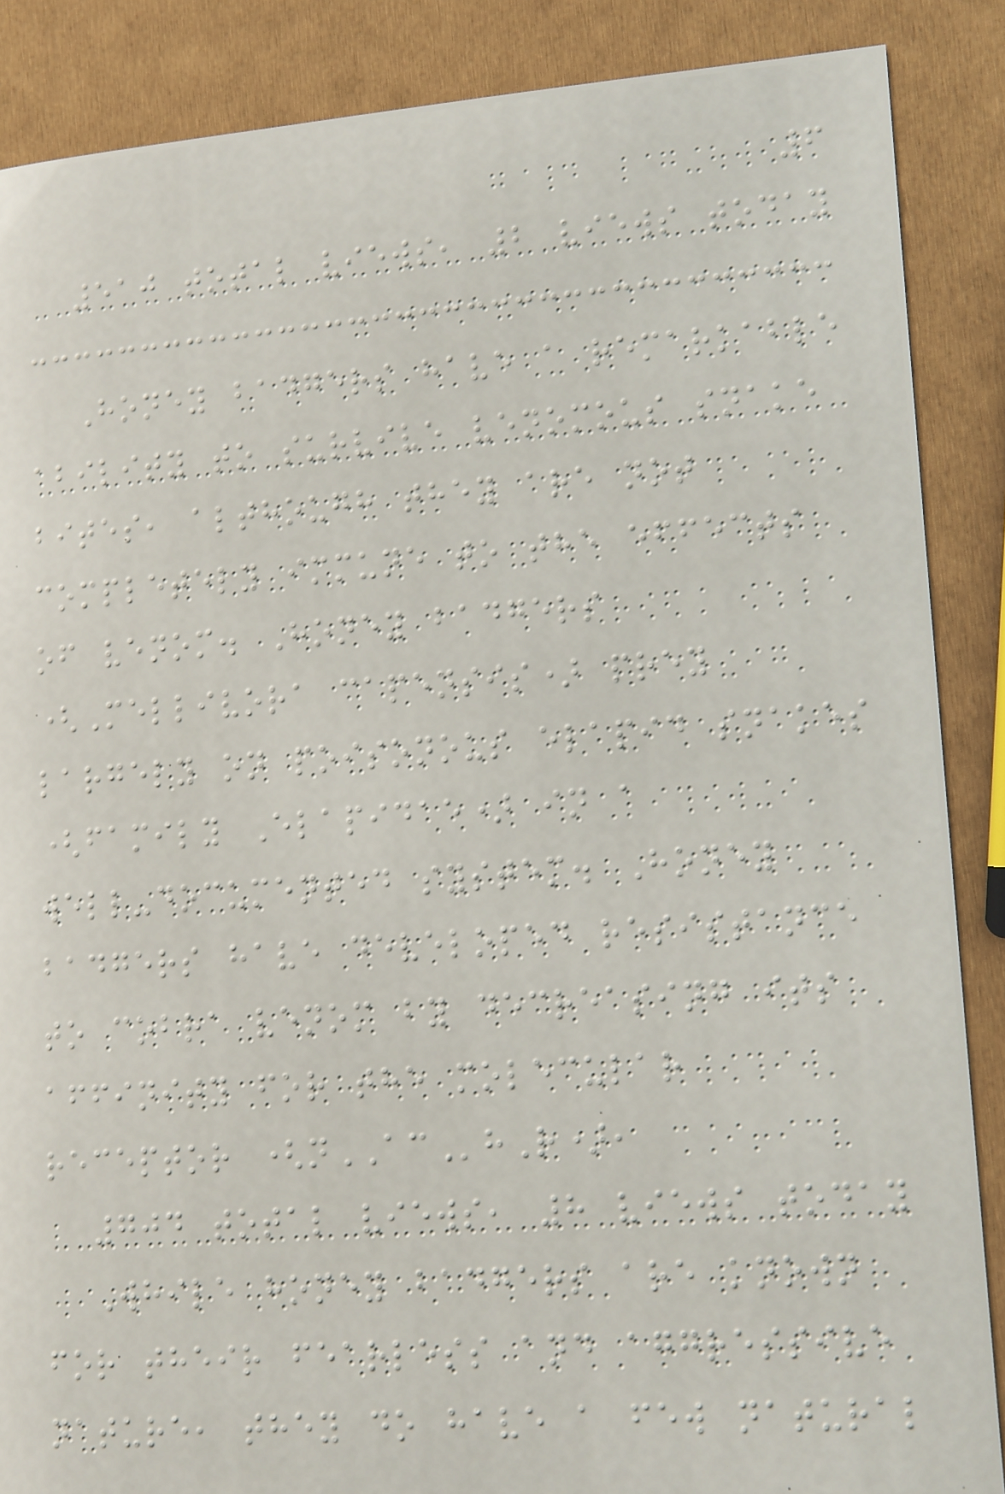6
510 total views, 2 views today
Honey badgers have a remarkable
ability to survive venomous snake
bites, although they are not
completely immune to the effects
of venom. Honey badgers
(Mellivora capensis) prey
largely on poisonous elapid snakes
(family Elapidae) in a
well-documented system. Honey
badgers have developed resistance
to cobra venom by decreasing its
affinity for the molecular
receptor (nAChR),
704 total views, 8 views today
While honey badgers are known
for their fearless and aggressive
nature, they do have a few natural
